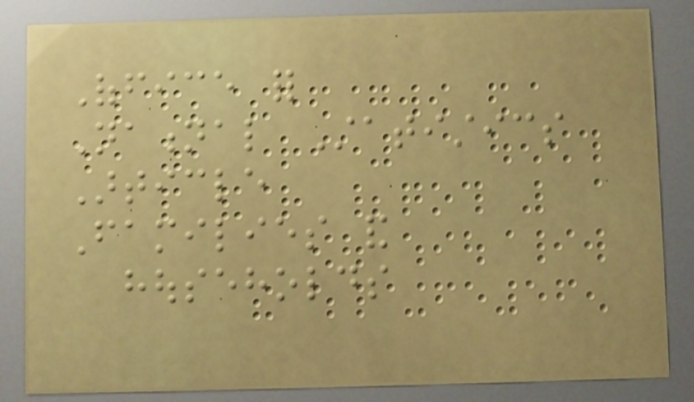Office for
National Statistics
Article
Families and
households
